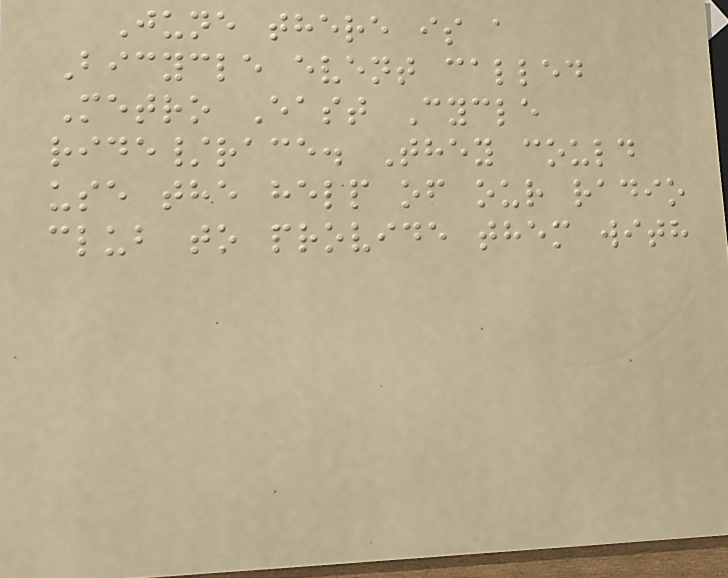June there is a
Bicycle event called
Metro East Cycle
ride/race. They could
use the help of our radio
club to provide them with
